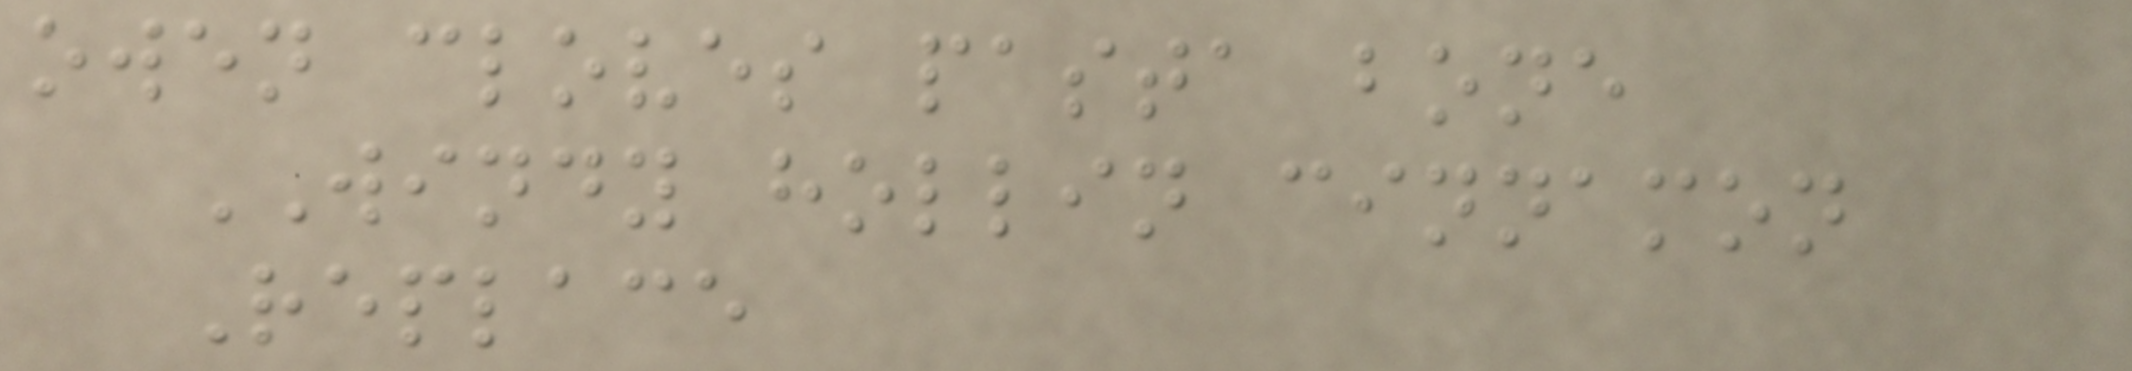owen cloves pasta bone
WINDY hollin cinnamon
Replace
